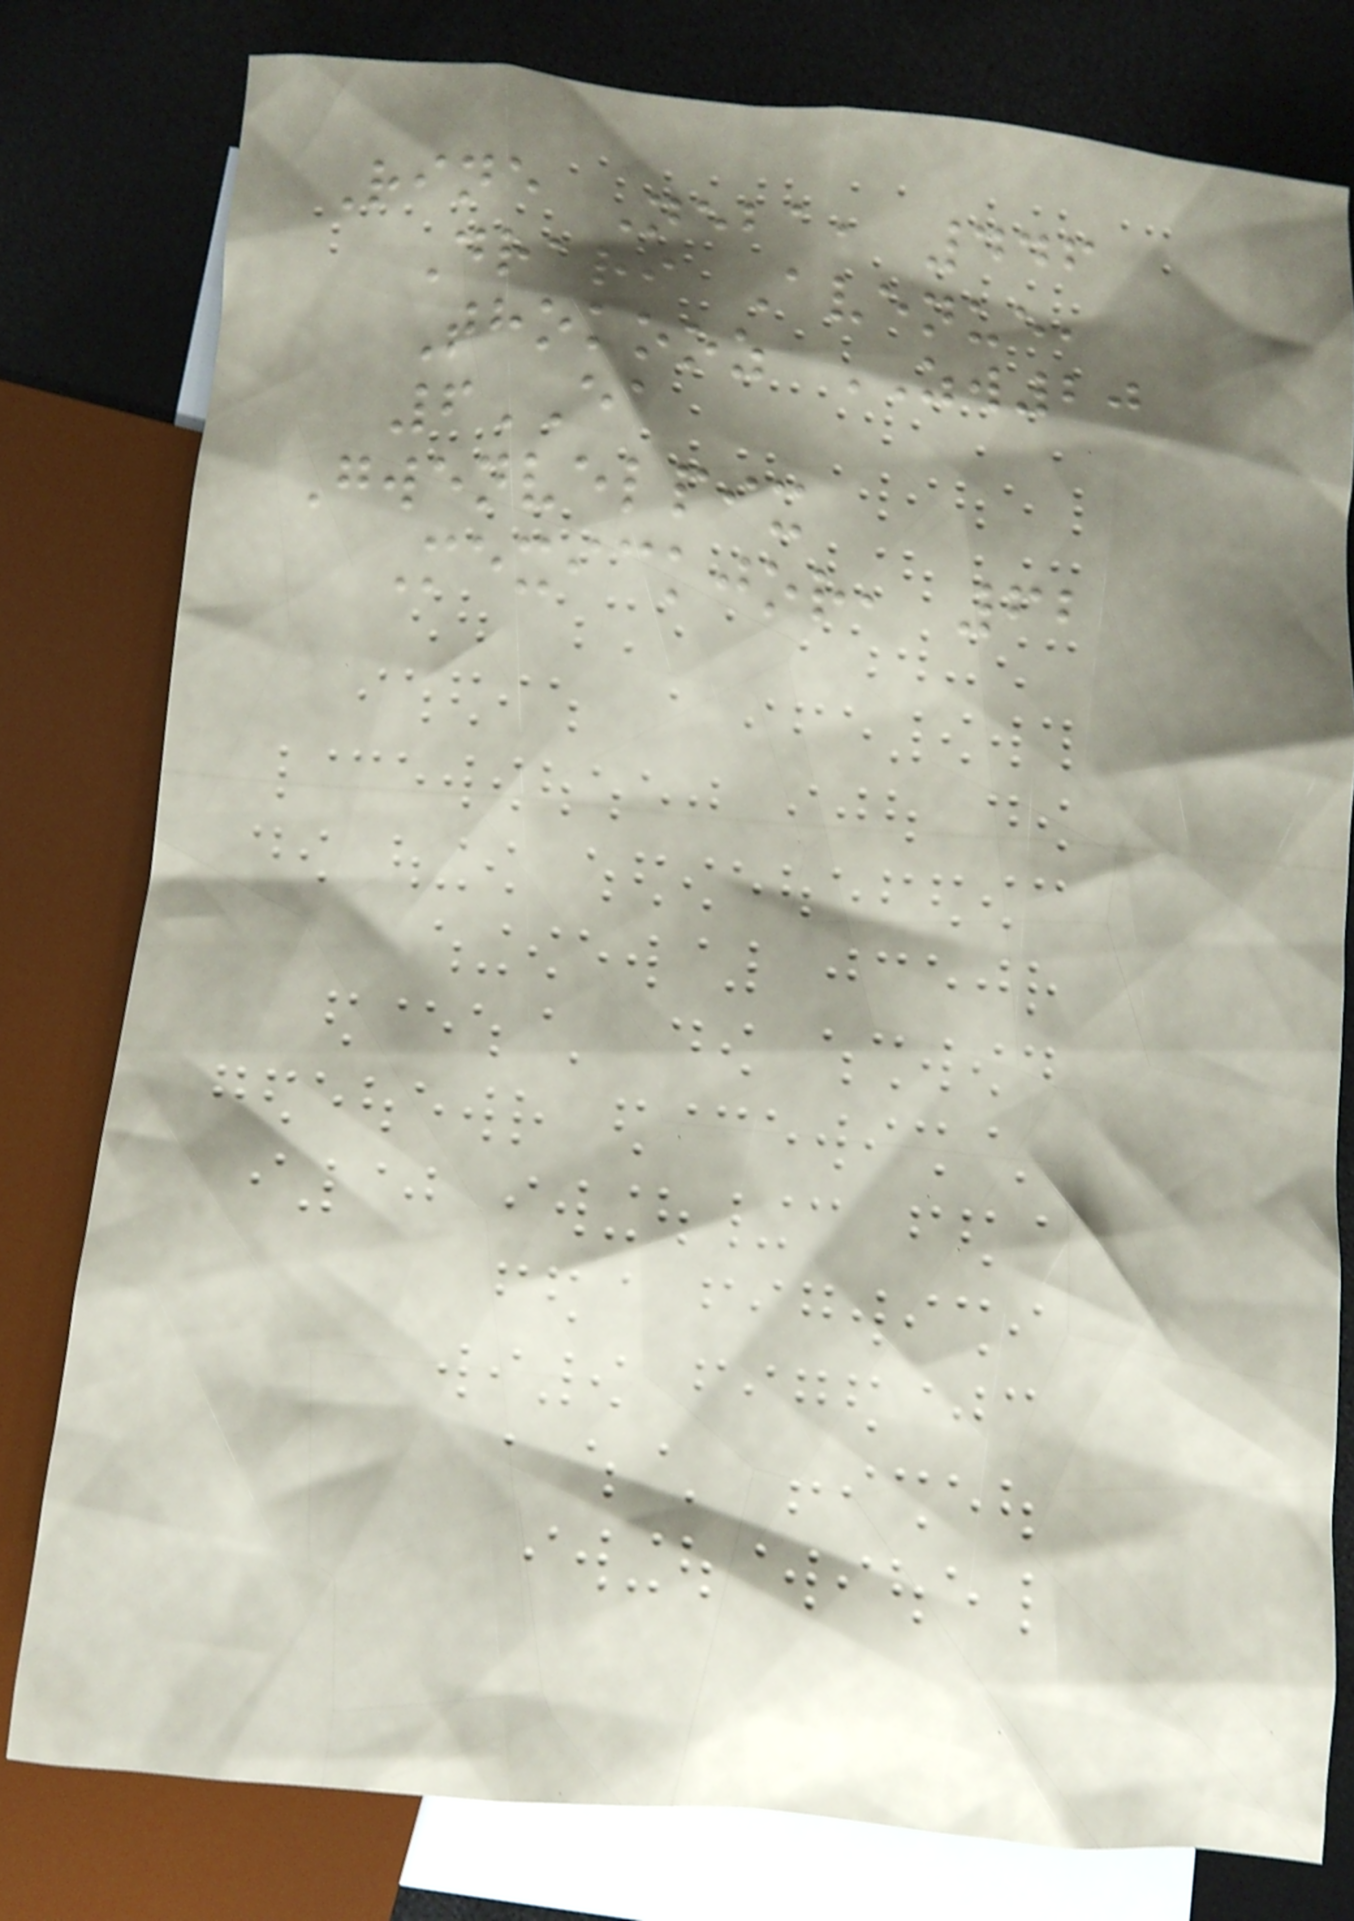Rine Neba, 446
Drari Avenue,
Thokooz ZW20
6EA
Gwenvelpix
Mexickjor, 62
